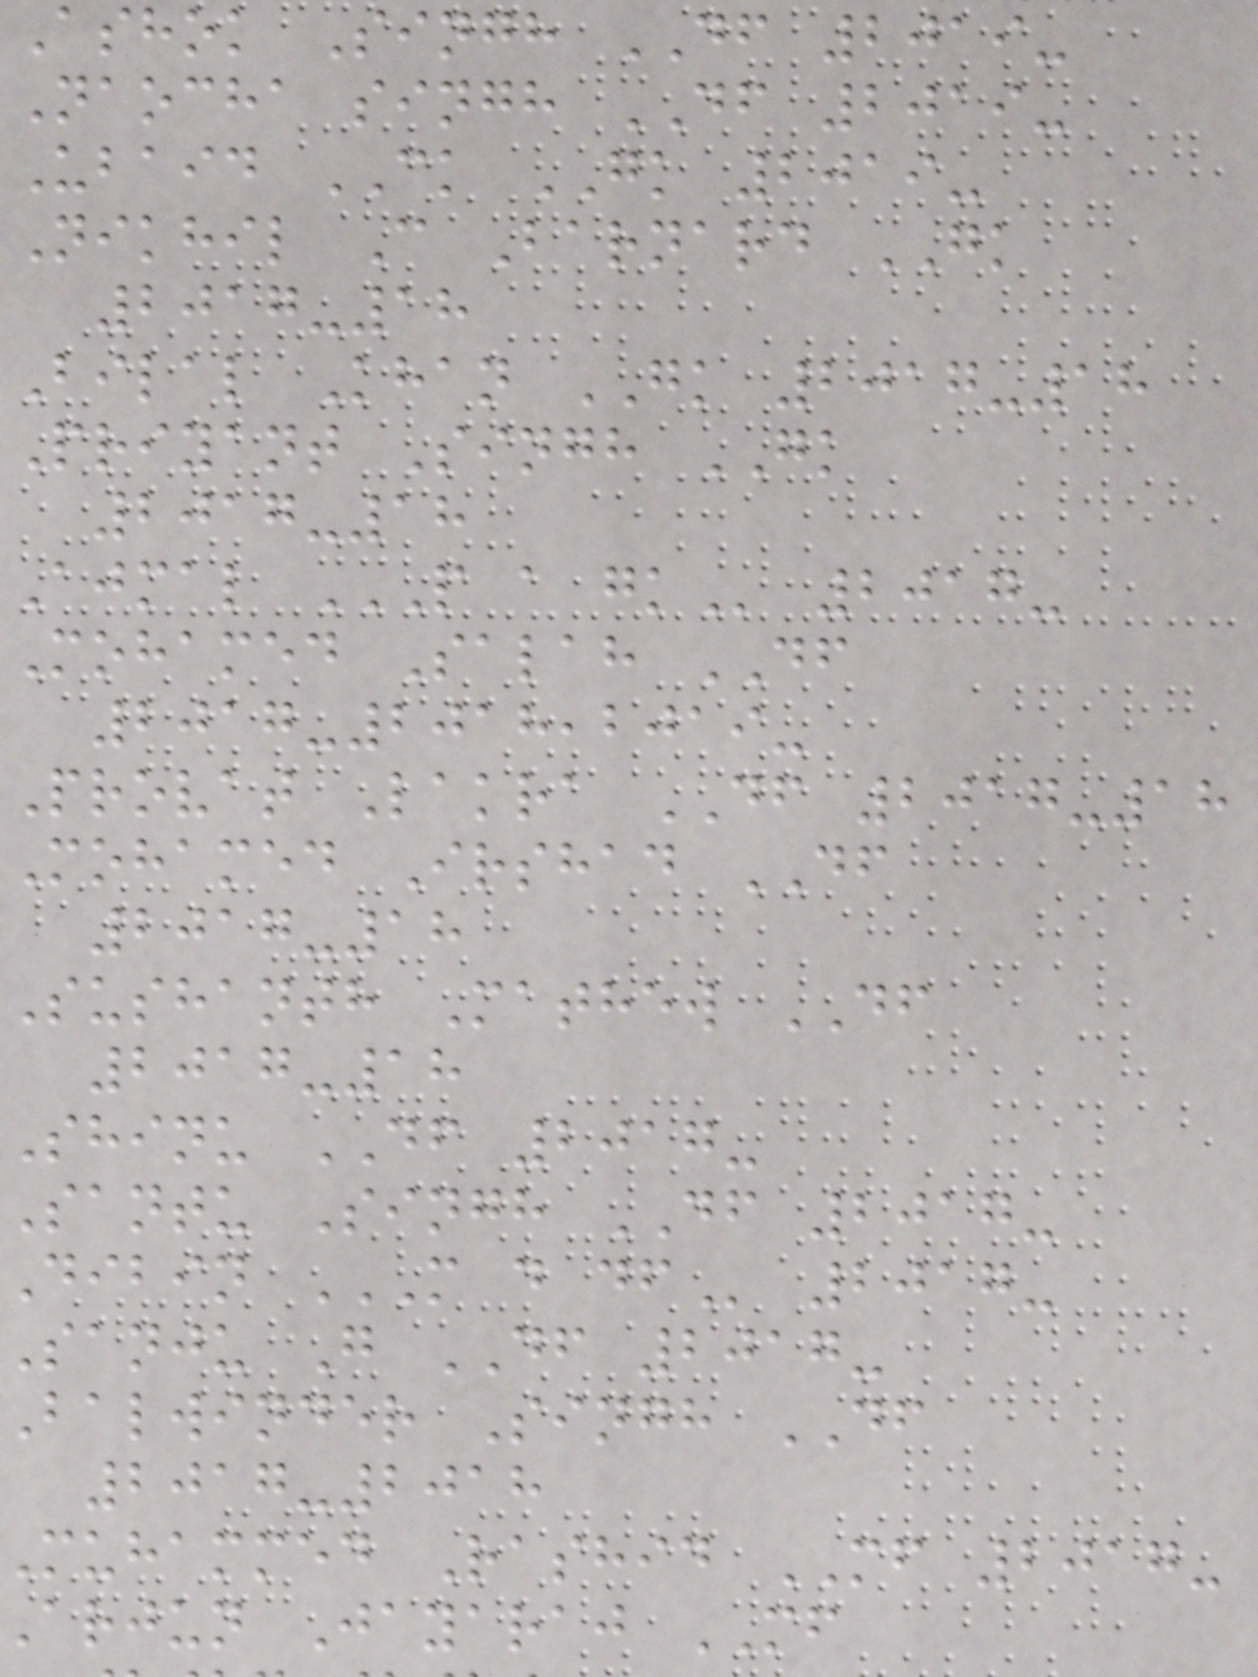Ashok Singh DF 2019-
Naocha singh DF 2019-
Ubaid CK GK 2019-
Nikhil C Barnard GK
2017-18
Bilal Khan GK 2017-18
Priyant Singh GK
2017-18
Ajmal P A GK 2017-
Mohamed Salah DF
2017-2018,2019-
Provat Lakra DF 2017-18
Mohamed Irshad DF
2017-18
Sushanth Mathew DF
2017-18
Shinu DF 2017-
Santu Singh DF 2017-
Dibin M D DF 2017-
Sanju G DF 2017-
balwinder Singh DF
2017-2018
muhammed Rashid MF 2017-
arjun Jayaraj MF
